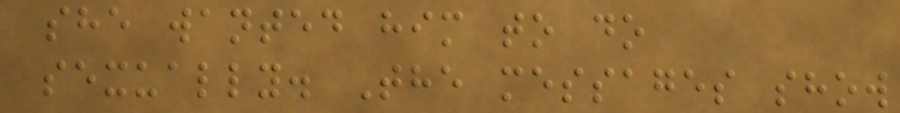she wanted him to do
sexually. The messages show
